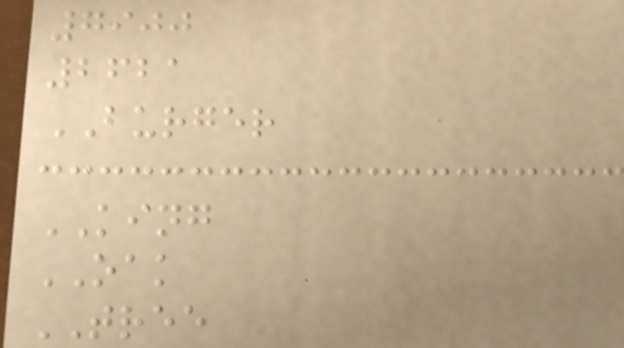7900
2621
BURGER
KING
OAK
TREE
